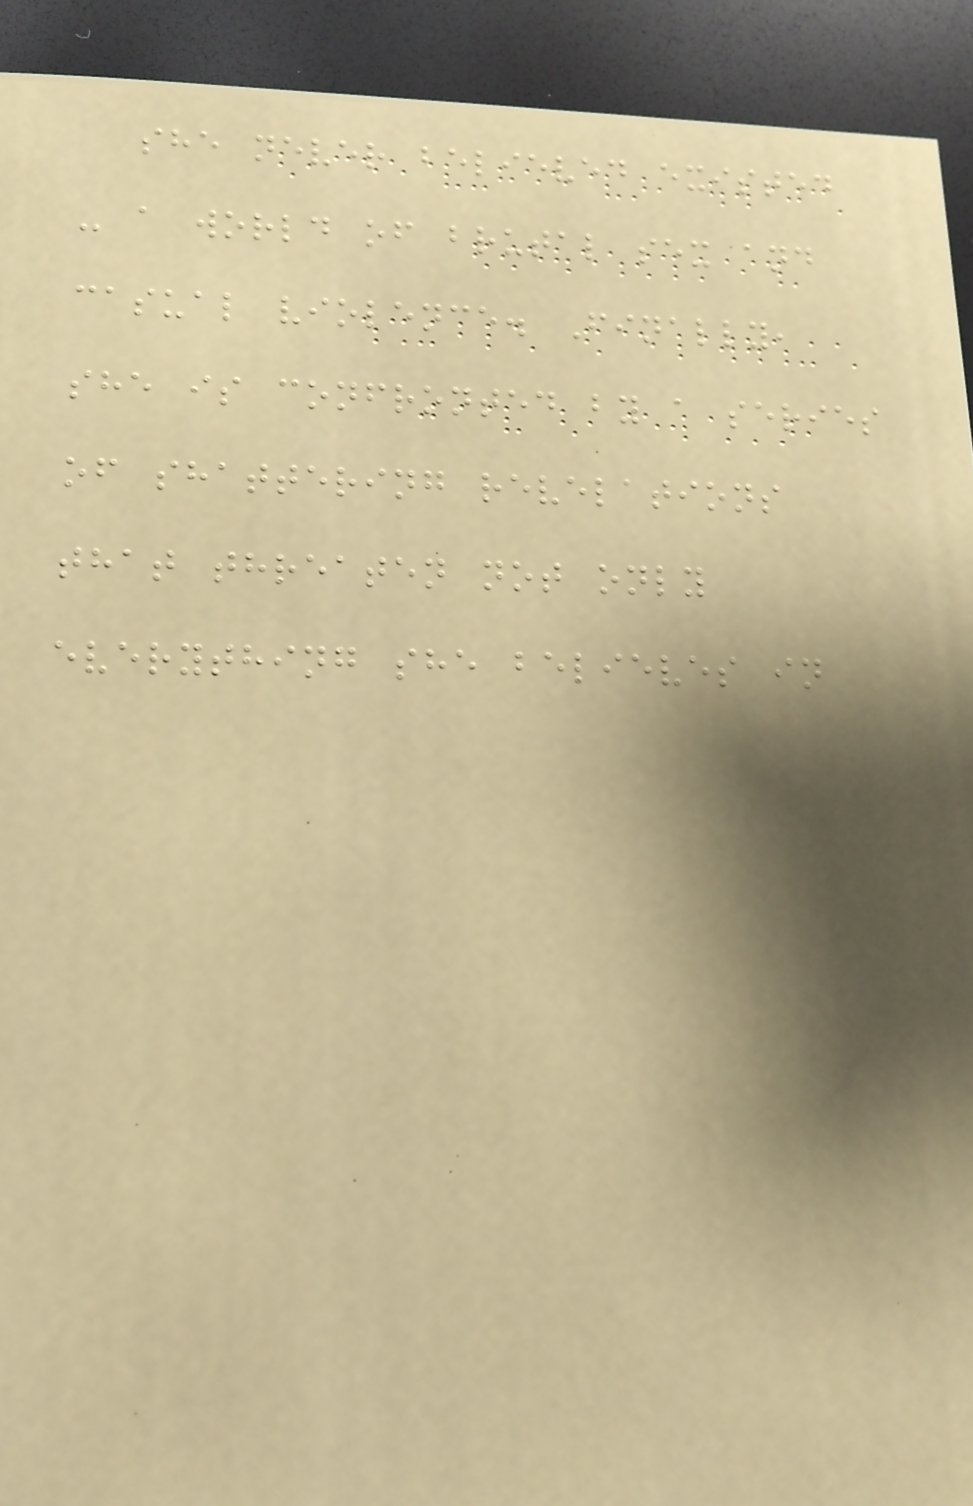she never believed existed
- a world of brutal sex and
casual violence. Finally,
she is confronted by a series
of shattering revelations
that threaten not only
everything she believes in
